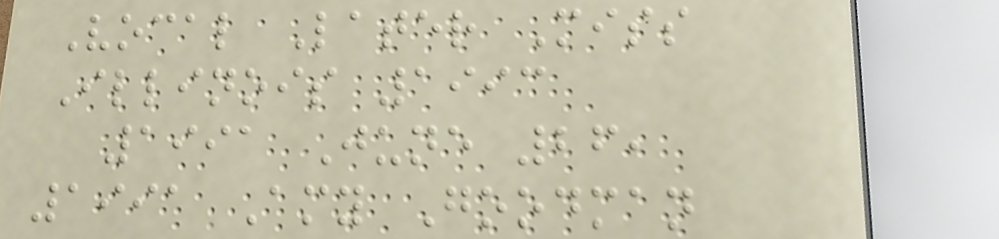Vocal Later Miss
Illinois 1993
1991 June 26,
1991 Amy Goodman
